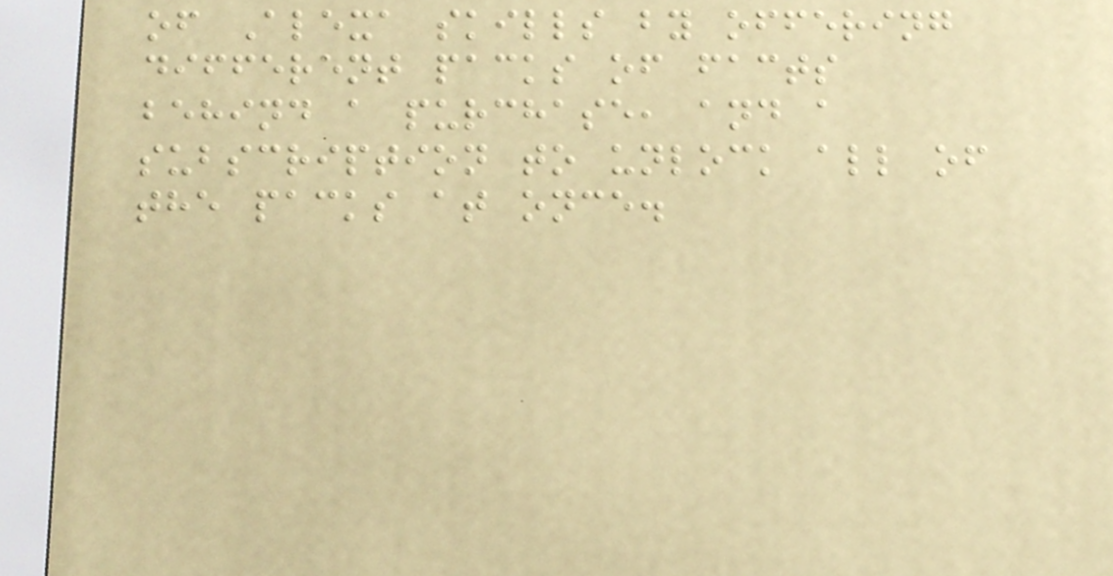of Alexa skills by offering
different packs of facts
behind a purchase, and a
subscription to unlock all of
the packs at once.
